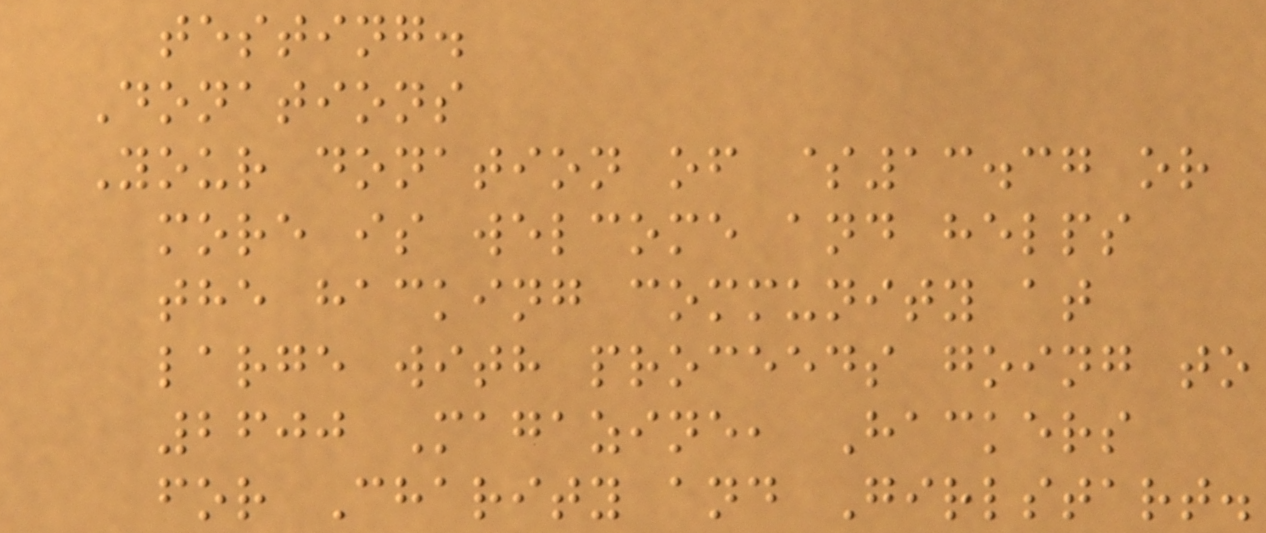testing.
Donations
Your donation of $13.37 or
more is welcome and helps
the hacking community at
large with proceeds going to
2600 Magazine, Hackers
for Charity and Girlstart.
